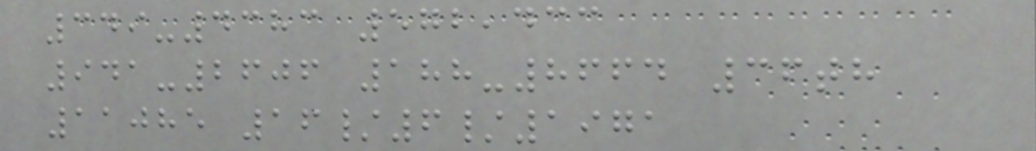349-4383 572,433
941-2606 188-8664 36th
11085 16/6/1971
